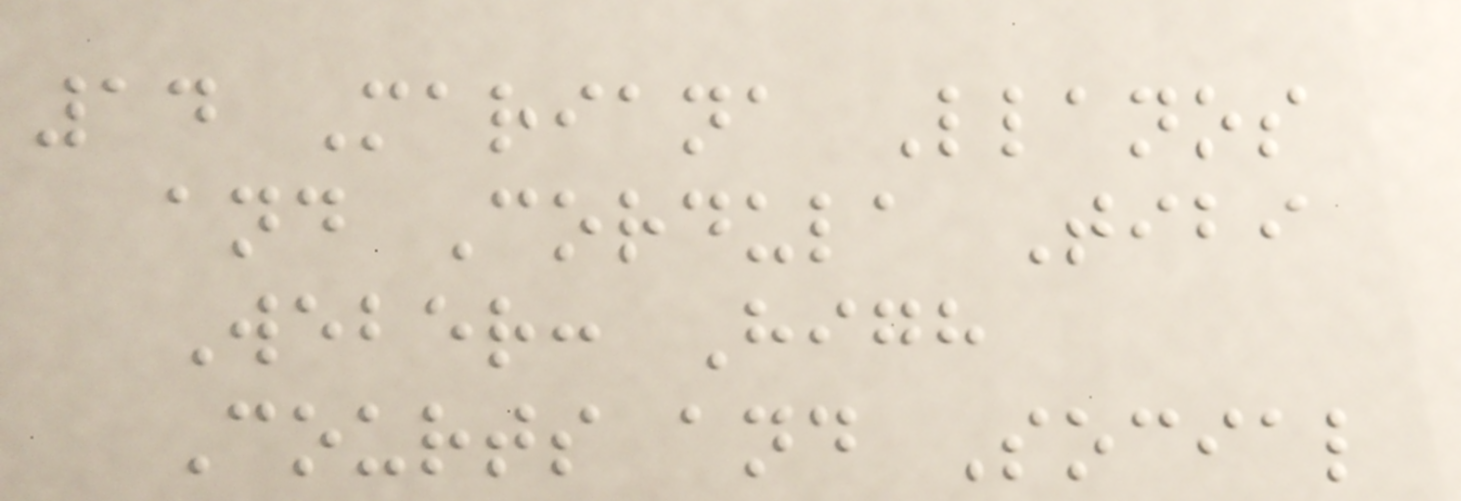14 Mariana Llanos
and Cordula Tibi
Weber: High
Courts and Social
